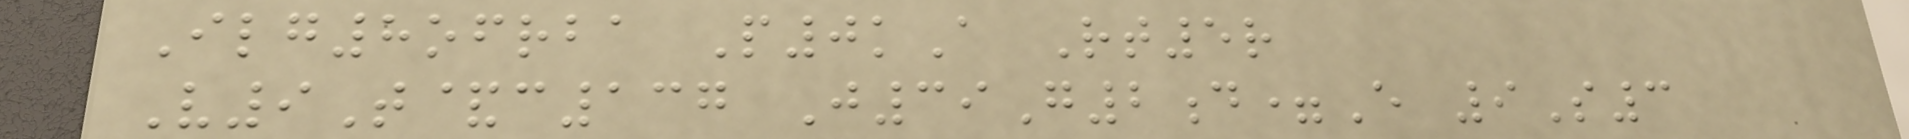Ilg8ofrba P0kA Rt5r
V9T&c137 J39G2d=E 9S3
